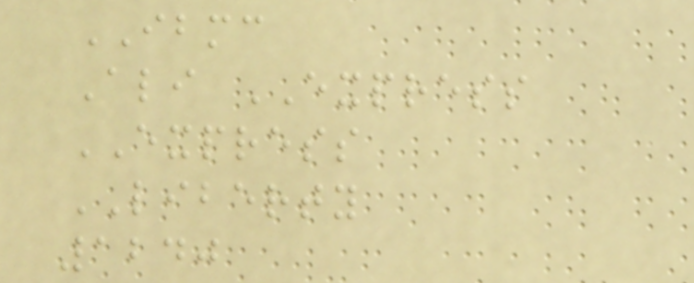IBMC
Ali EXPRESS
EXPRESS
LIBERTY
1240
